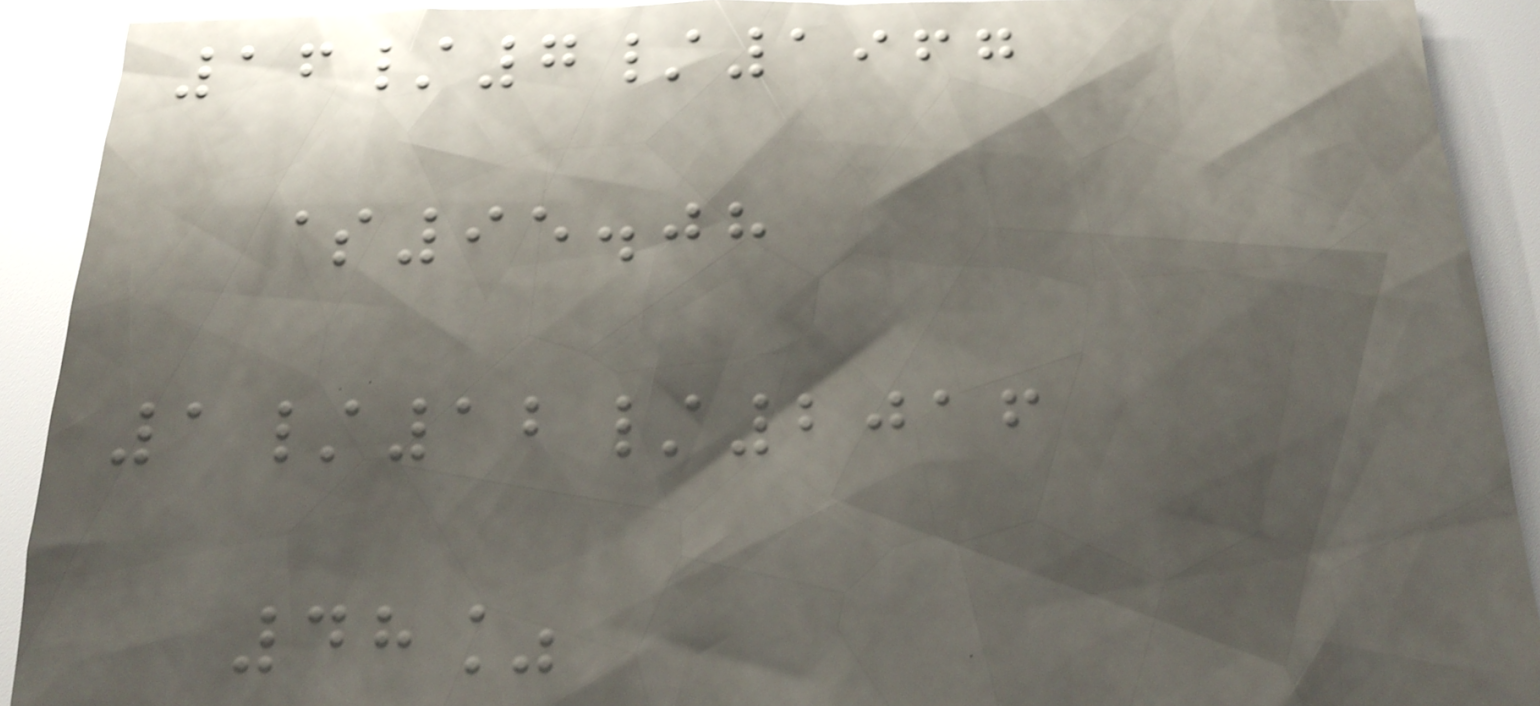16/7/1967
$95.08
1/12/2016
48%
